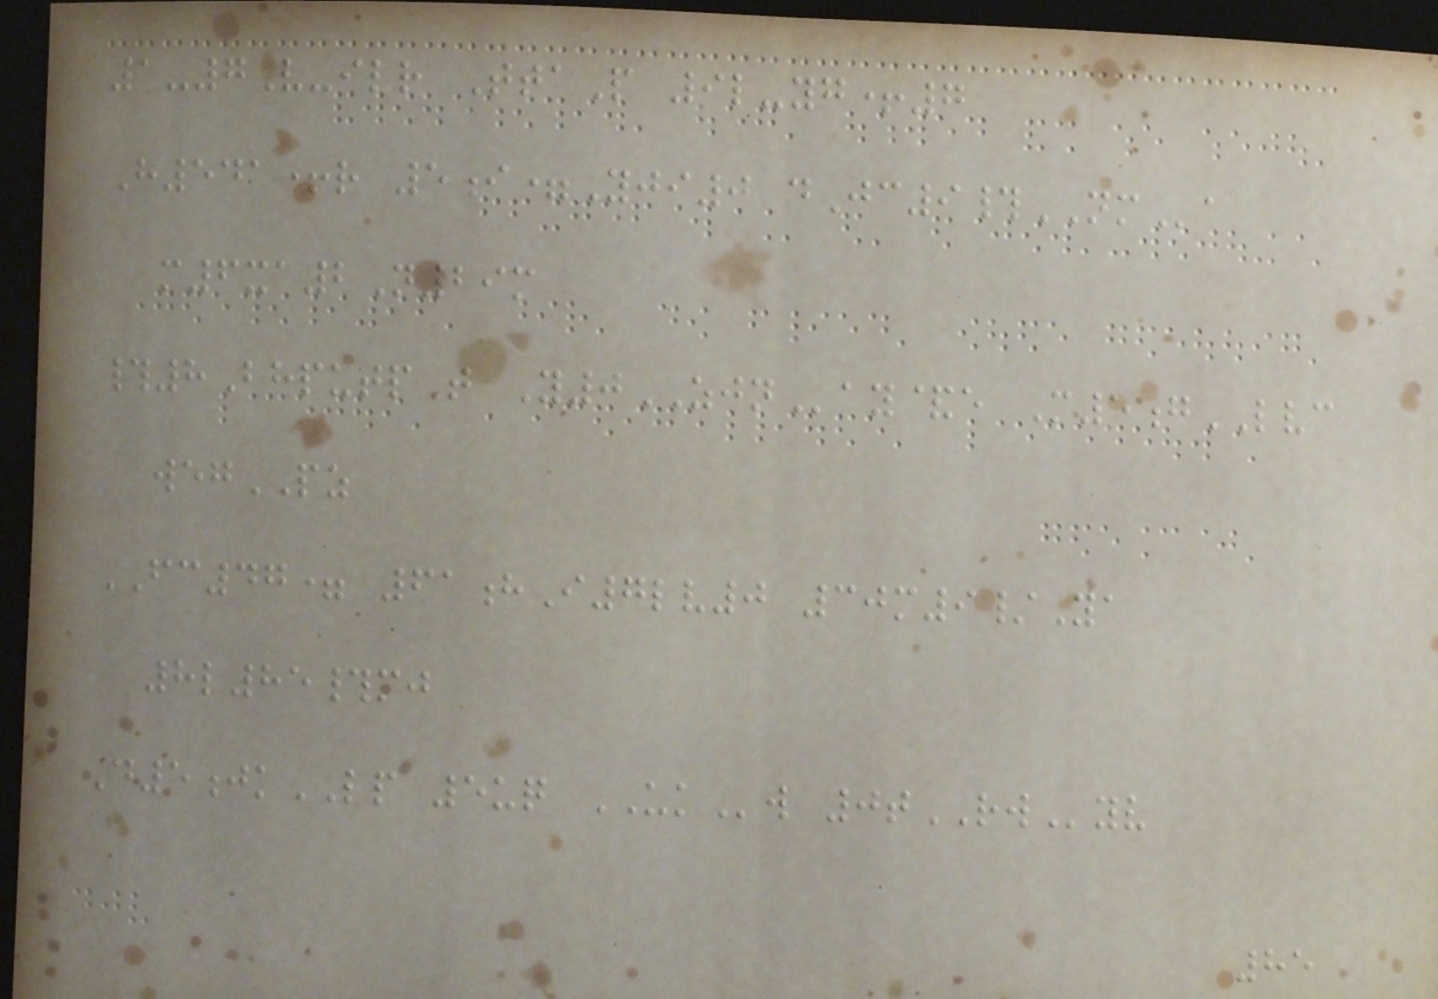1-7V-ilr TtaP 9l-yg+7
H541+r 5i=Yji0 dJc9#NMa
m6xa2N29m
#8BhputpT Y0ZJNay&e M5gLVC
wegPZ
FC47= 61hI7lv0 30m9/Ya
8l85#mj
D5jkLP 5uq UKw 0tRWyv
85
